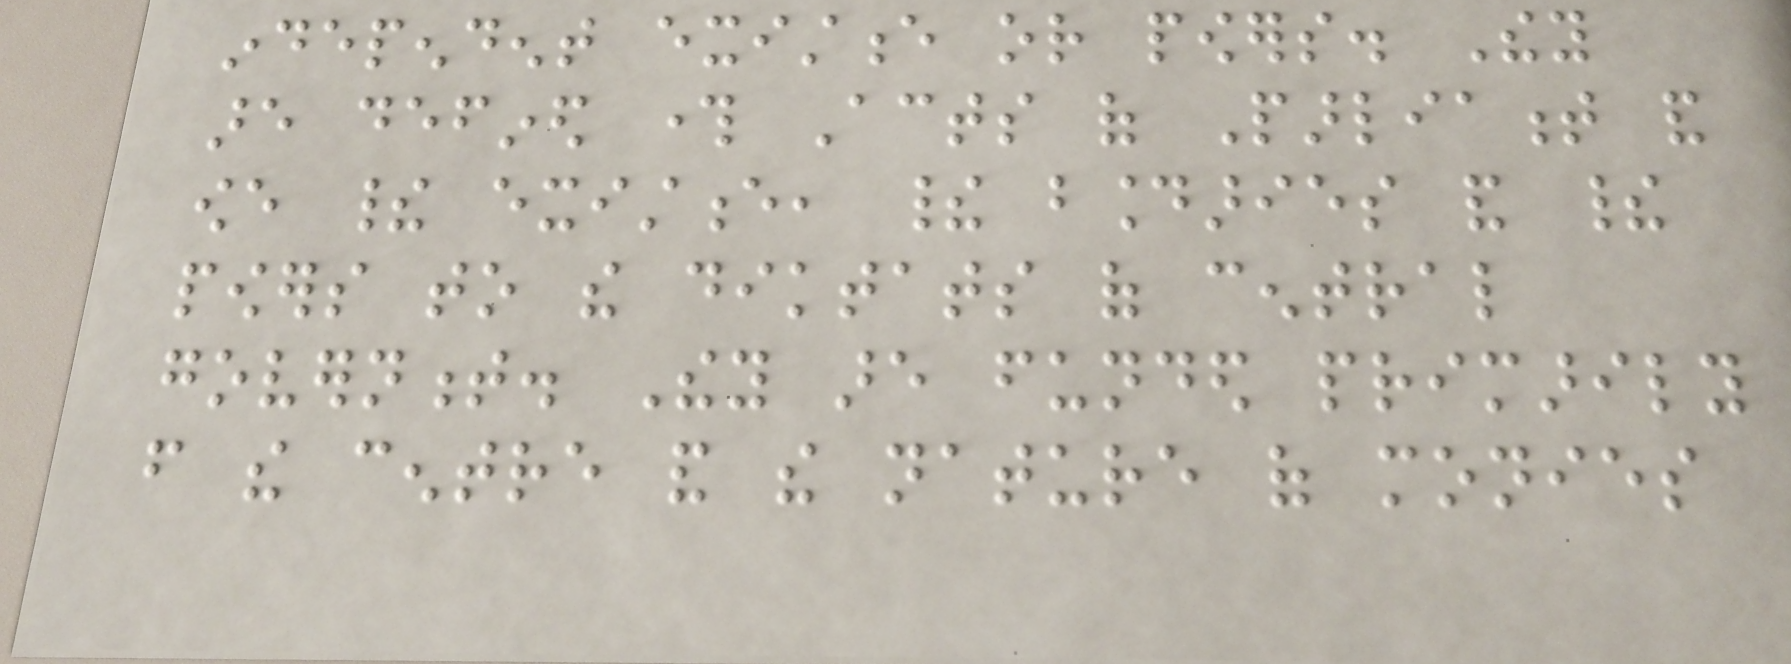independent existence or powers. They
are defined through Acts of Parliament and
owe their existence, their boundaries and their
powers to the diktats of central
government. They are funded primarily
from the centre and the nature of monies
